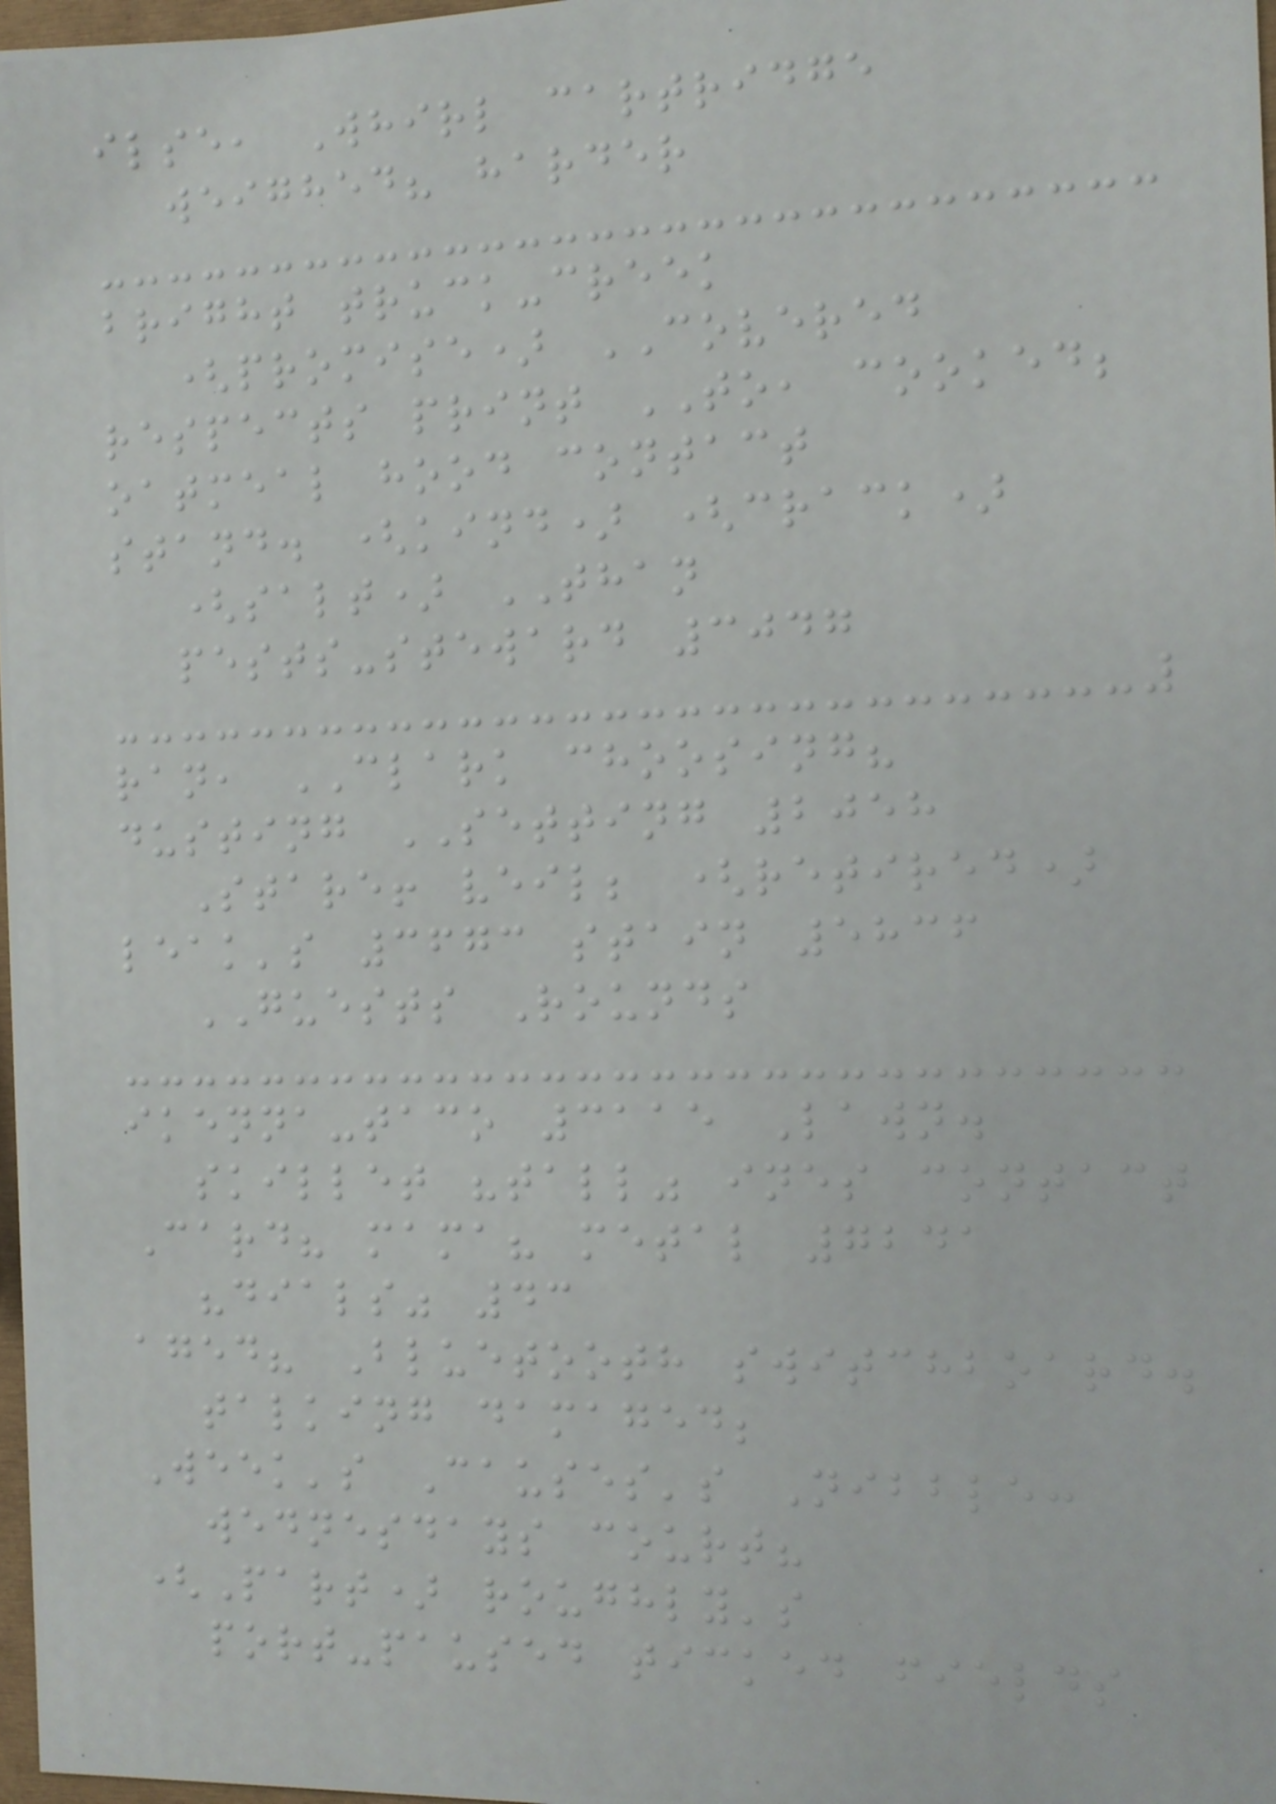ilse, Whirl cartridge
weighed? harder
bright truck-creek
(promise) COVERED
respects print TO, cooked;
oatmeal hood contact
stand. (kind) (crack)
(salt) THAN
pests-steward 3047
ran, CLARK choosing?
dusting SETTING 2058
Stare! veil; (retired)
leak's 3673 stain 5836
GUESTS Rounds
ikenna-taco 3115 Lawn.
skillet "tall" ines contact
Card? mama? metal 7241
"dials" 43
aged? Bluetooth switchboard.
talking damaged;
Week's Causes's Nibble:
wednesdays court?
(Part) roughly's
port-paused ticked fields
